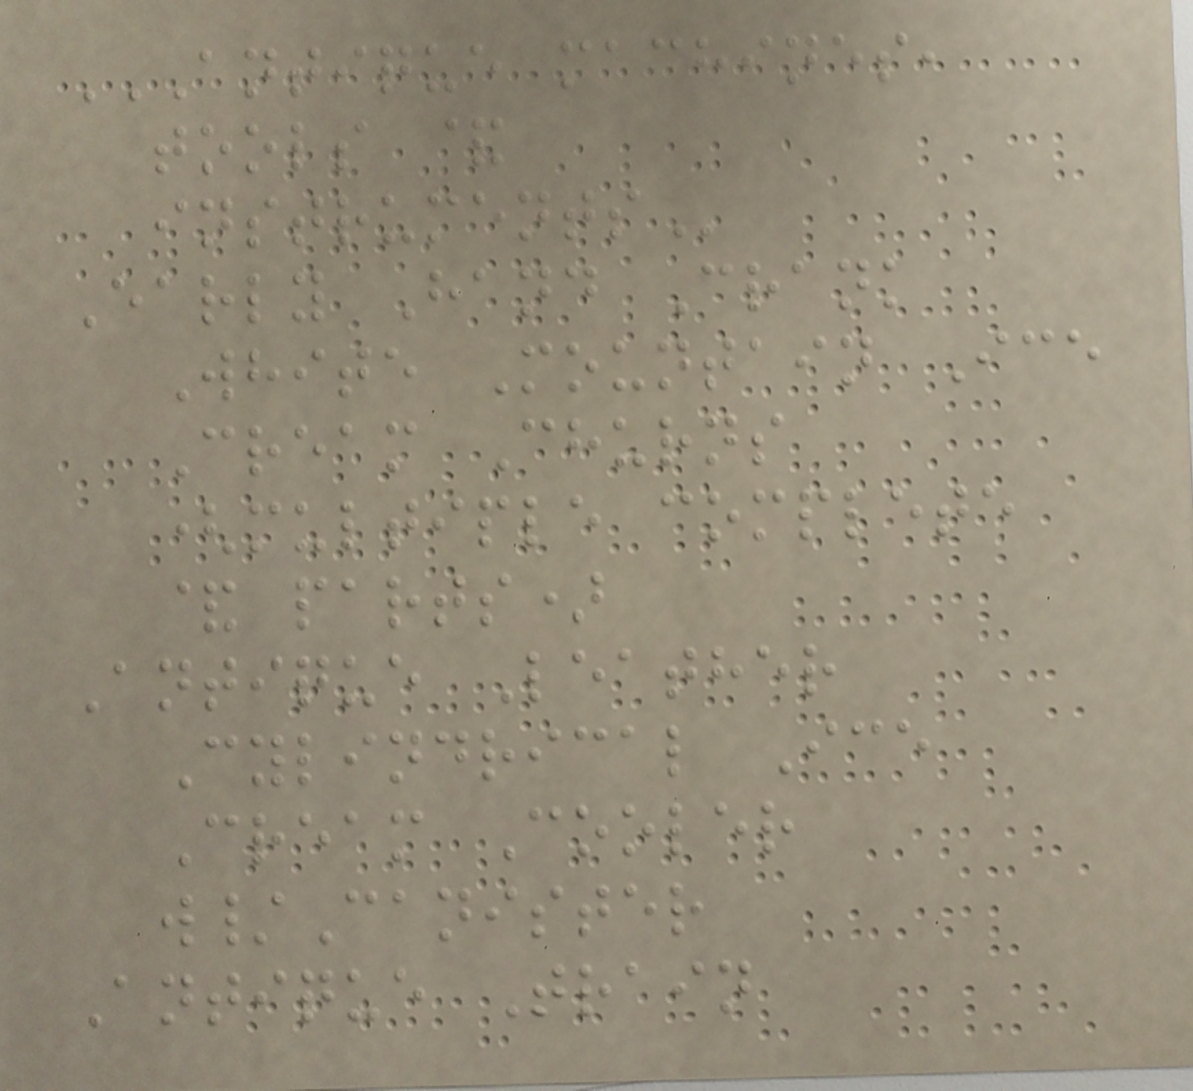ANTIQUE MACHINES,
TOOLS &
INSTRUMENTS
Early Hand Crank
White Mountain Ice
Cream Churns
(multiple complete
& parts)
Antique Leather
Cylindrical Ice
Cream Cooler
w/Canister
Antique Train
